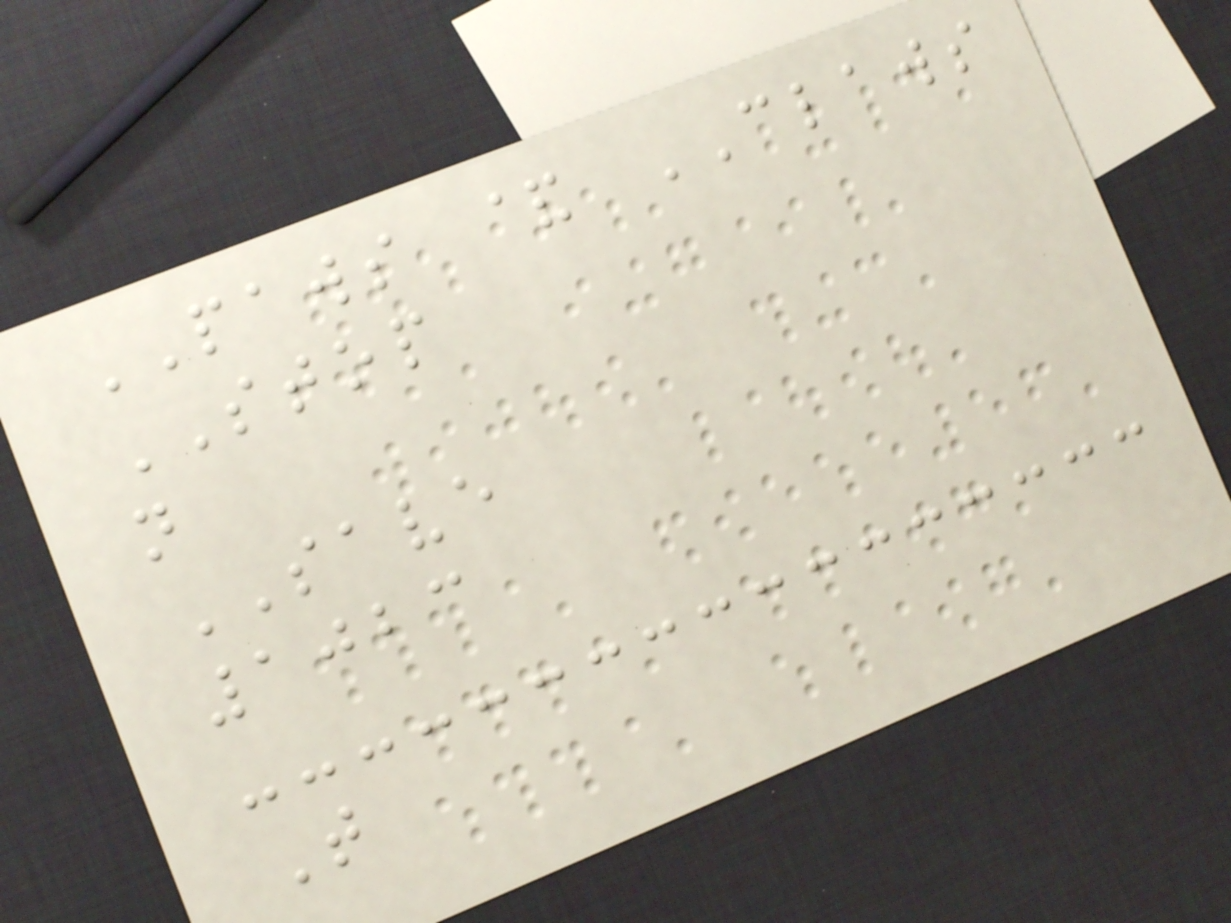PAWS & CLAWS
STOP
n
SAVE
1023
T
